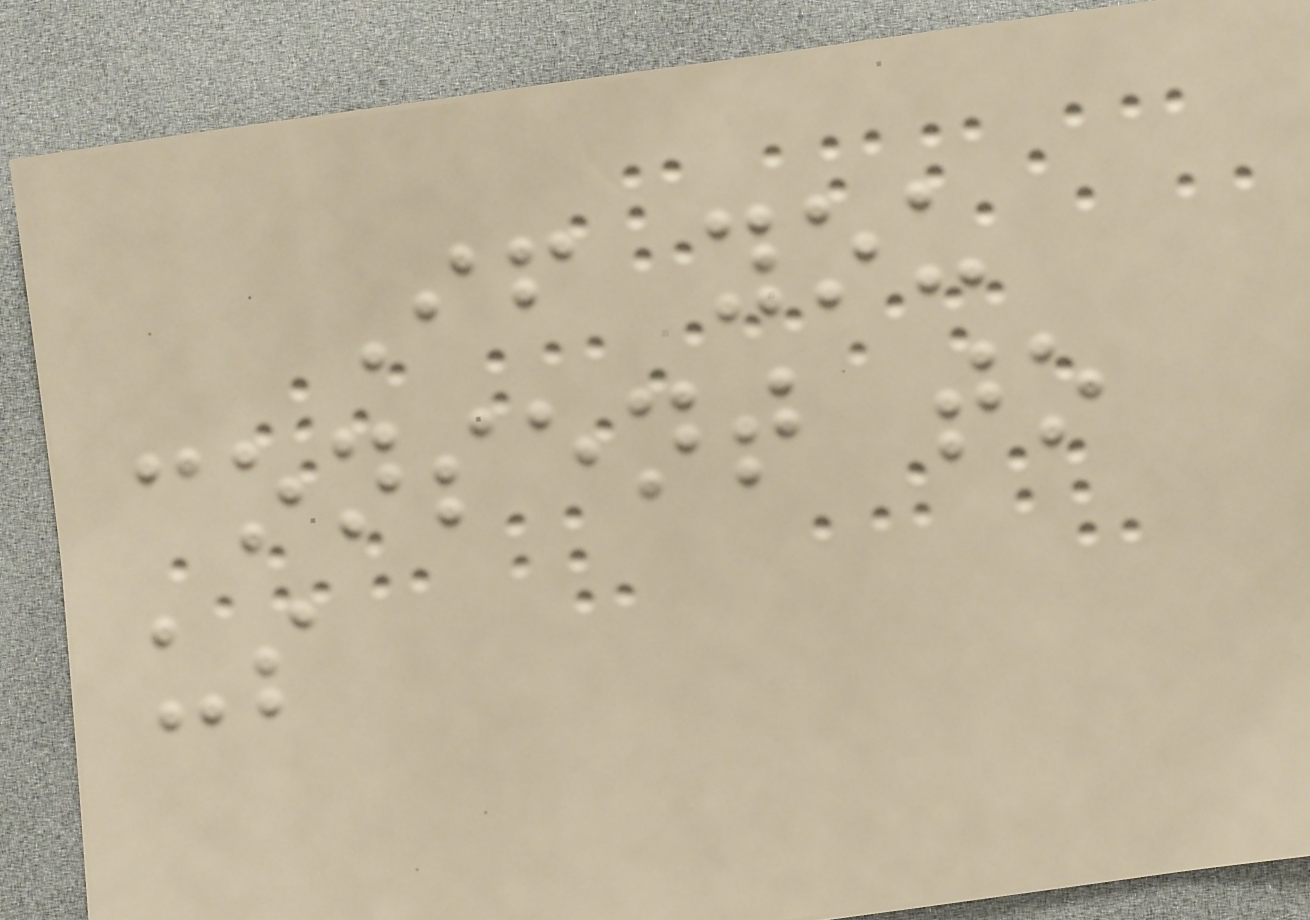If you
consent to
us
